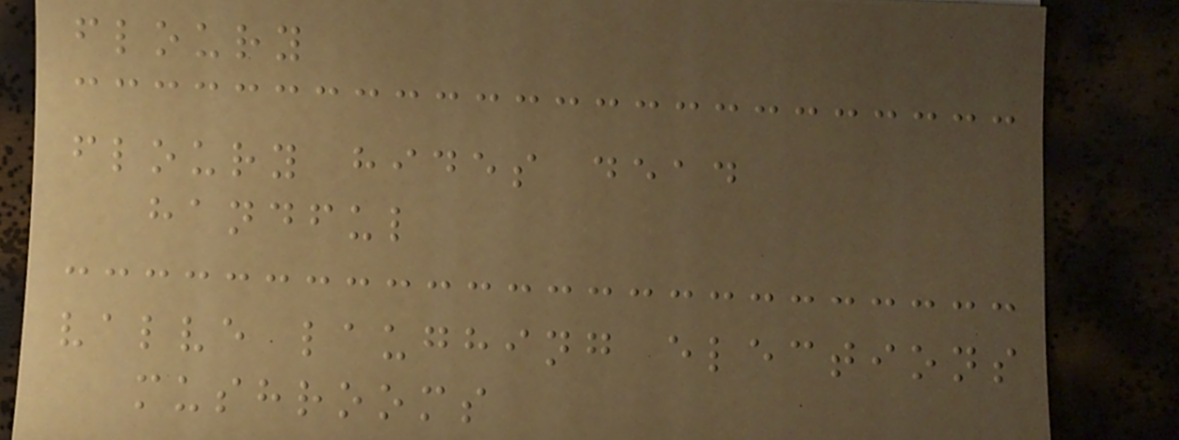floury
floury hides dead
handful
valve laughing elections
mushrooms
